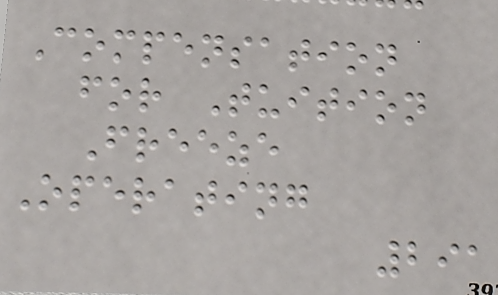Compensation
for Tuition
Freeze
Operating
291
